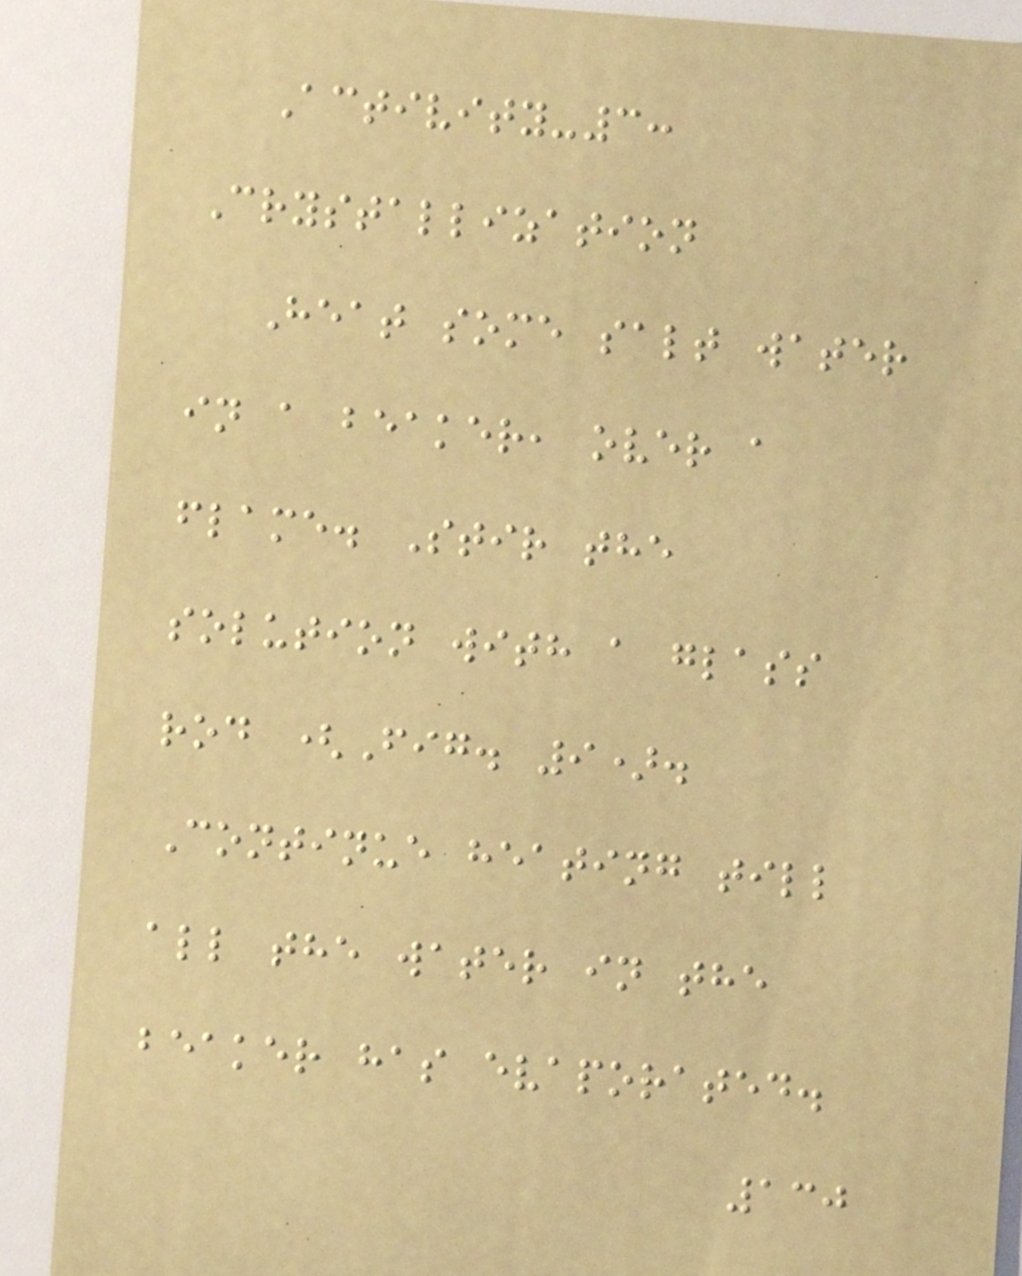Activity-3:
Crystallization
Heat some salt water
in a beaker, over a
flame. Stir the
solution with a glass
rod (Fig. 9).
Continue heating till
all the water in the
beaker has evaporated.
130
